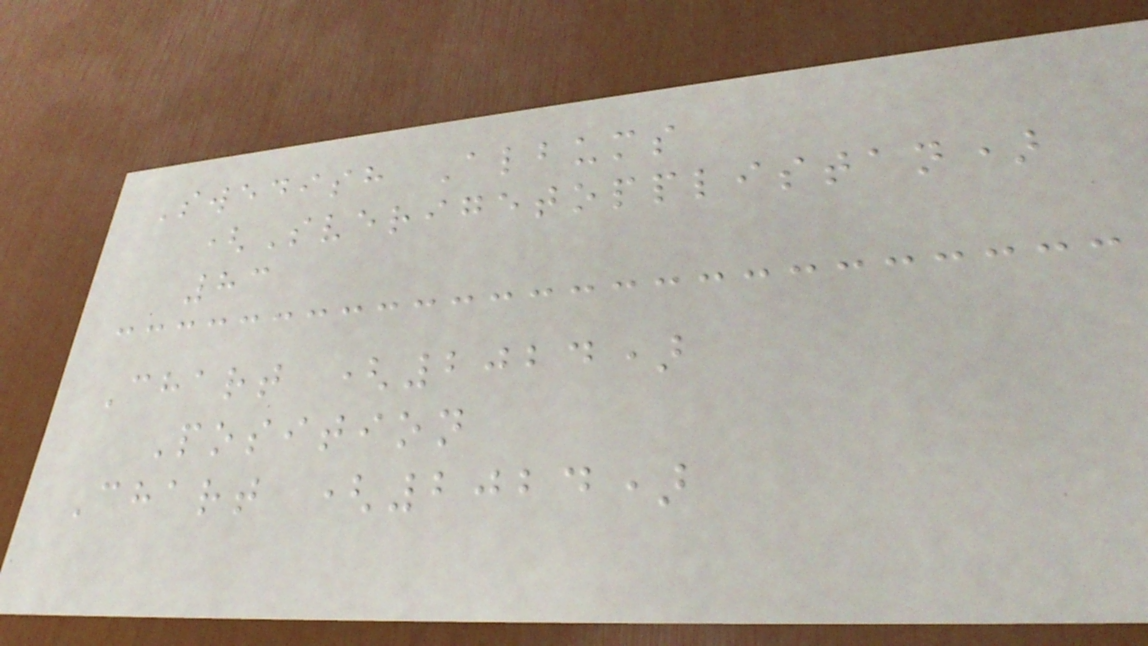Swedish Albums
(Sverigetopplistan)
83
Chart (2024)
Position
Chart (2024)
